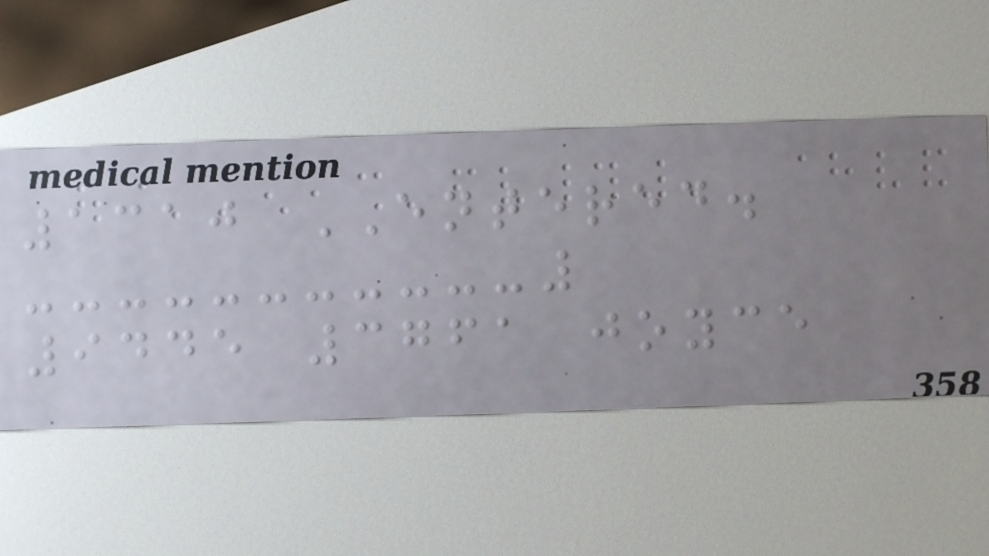1310 ENTERED.
9445 3761 joyce
